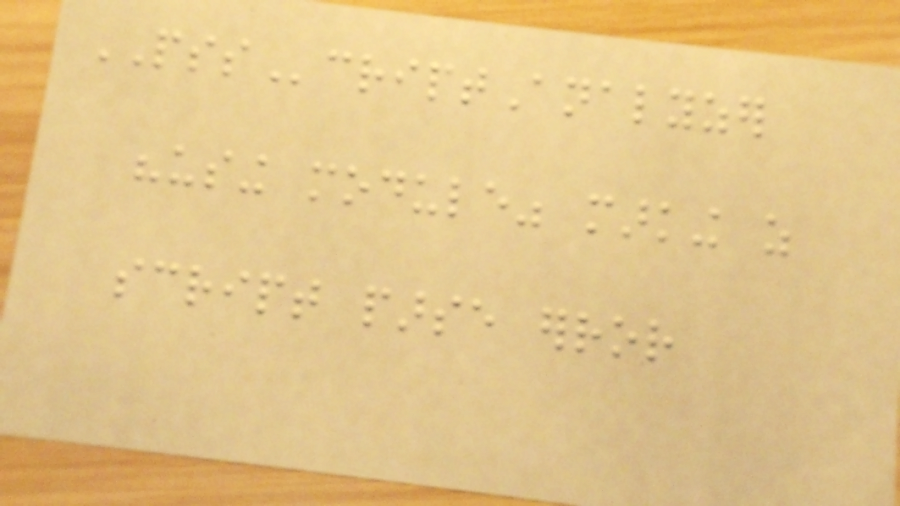PSScriptAnalyzer
"using module" marking as
script parse error
